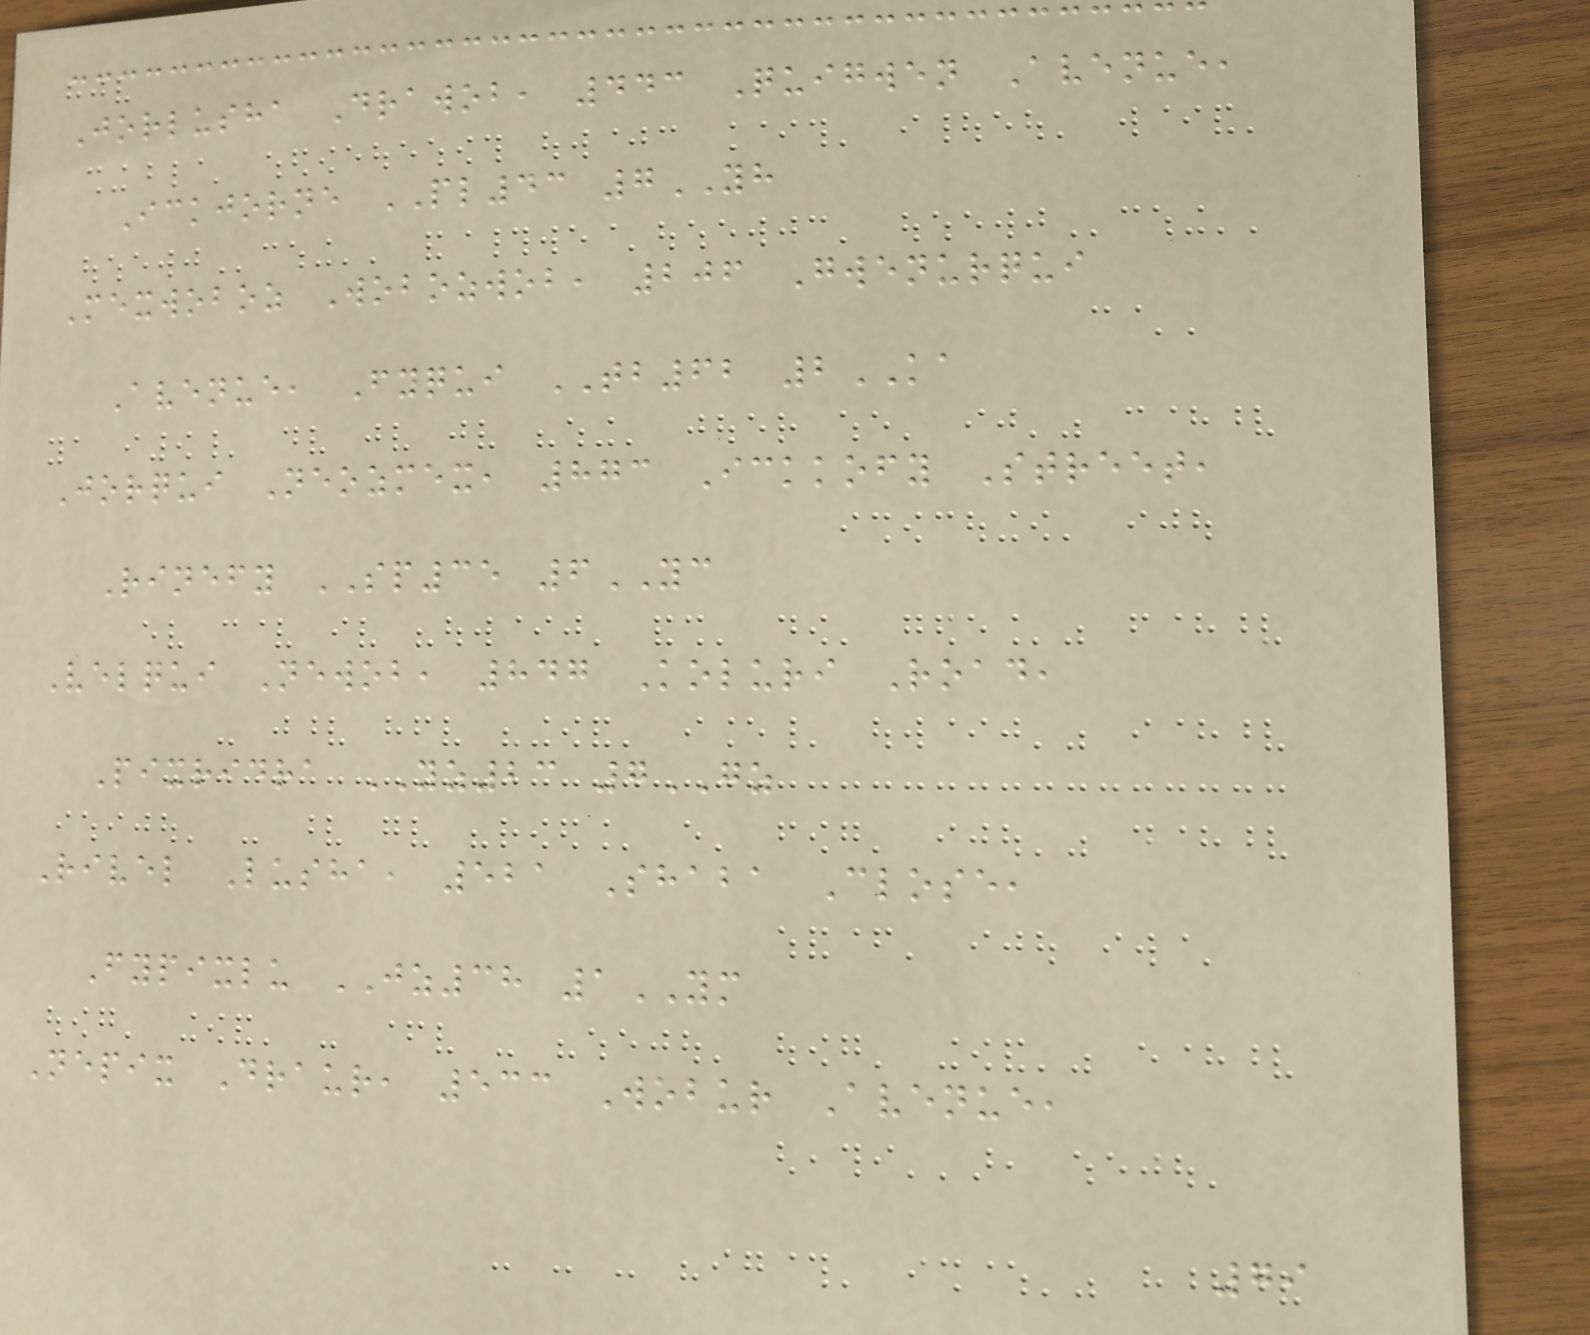Jorlusha Drawob, 443 Quigwen Avenue,
Ickjorne PL43 7YH
Mexwoboz Wobozwob, 206 Gwenurqui
Avenue, Fyqui TB62 2KA
Jorqui Neozmex, 873 Ickkofy Street,
Rinefy SP35 6YC
Velqui Newob, 847 Koluri Road,
Pixridra YZ23 7GZ
Rivel Lusha, 521 Shaba Close,
Fypixlu JZ38 1YM
Nepix Draur, 533 Wobur Avenue,
79
